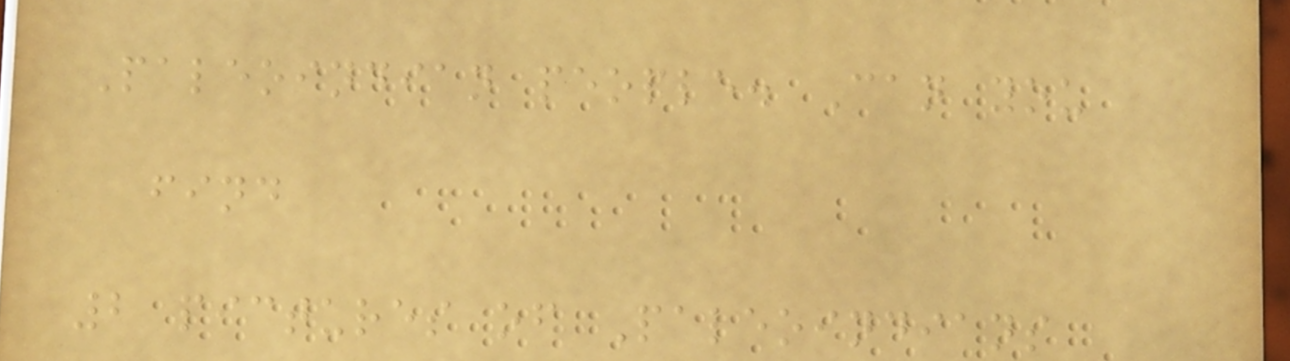Paleoindian people. Can you
find
2 pictures of Paleoindians
